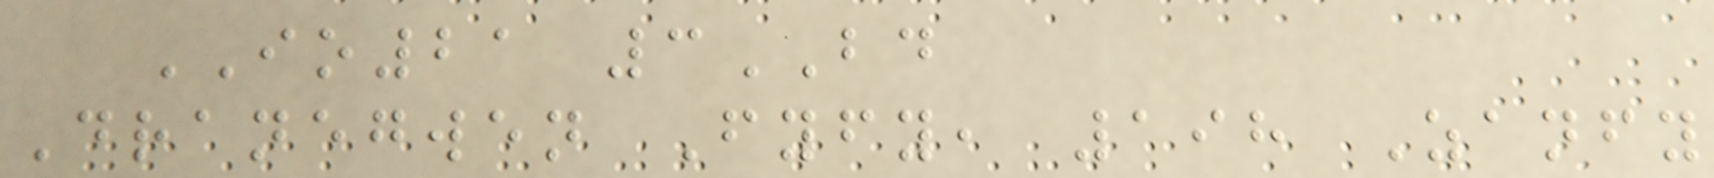IO21 3BD
Dranegwen Fyfy, 198 Zanfy
